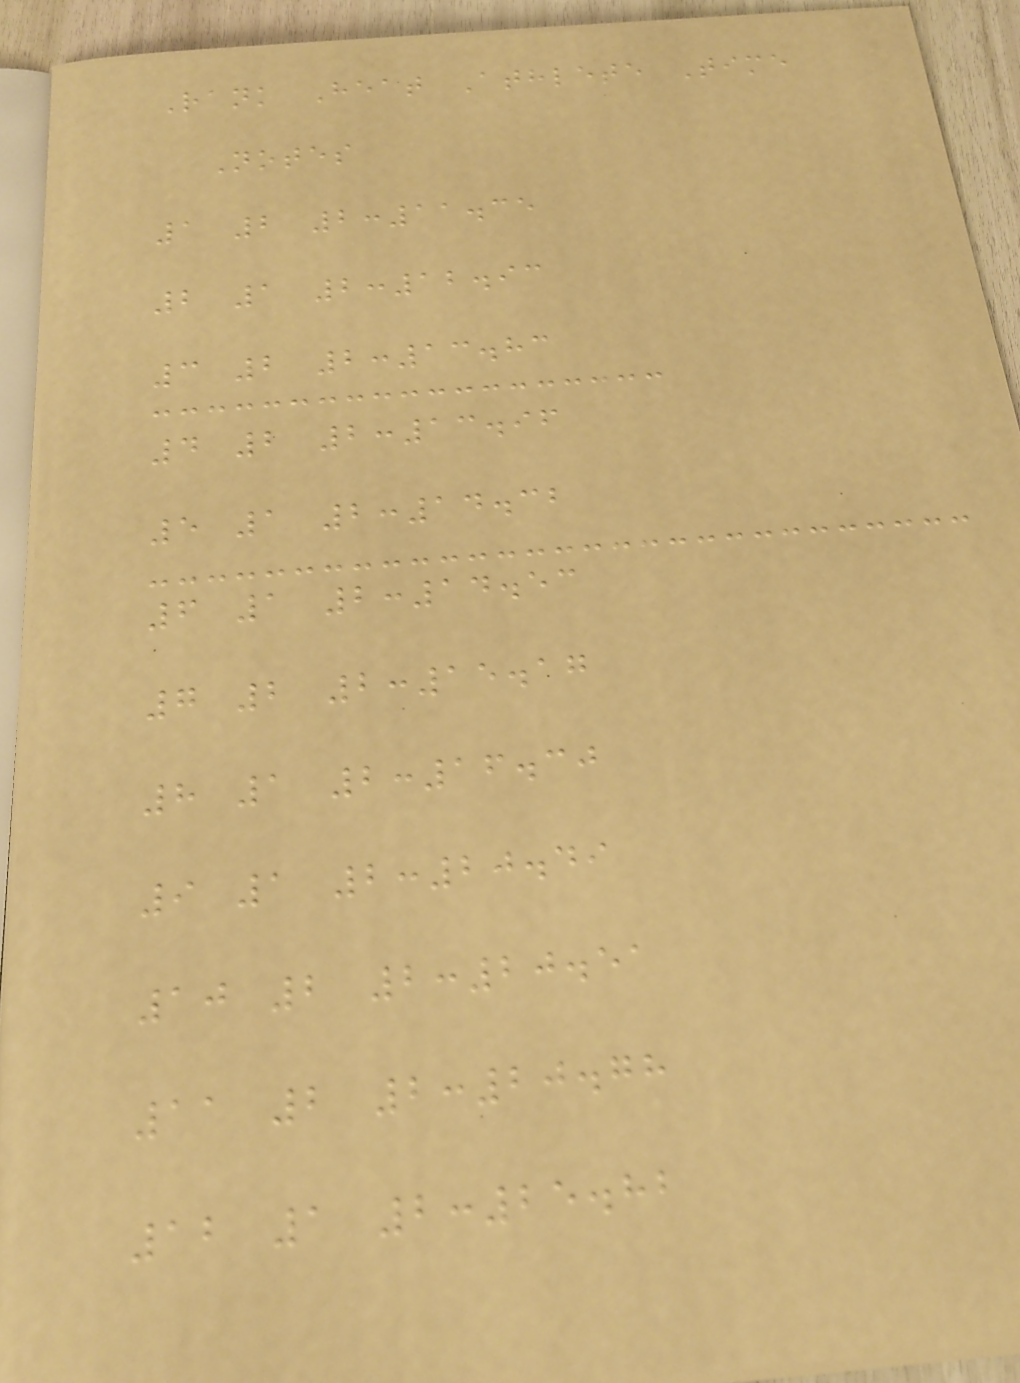Rank Heat Athlete Time
Notes
1 2 2:11.35
2 1 2:12.93
3 2 2:13.83
4 2 2:13.96
5 1 2:14.32
6 1 2:14.53
7 2 2:15.17
8 1 2:16.30
9 1 2:20.49
10 2 2:20.51
11 2 2:20.78
12 1 2:25.82
